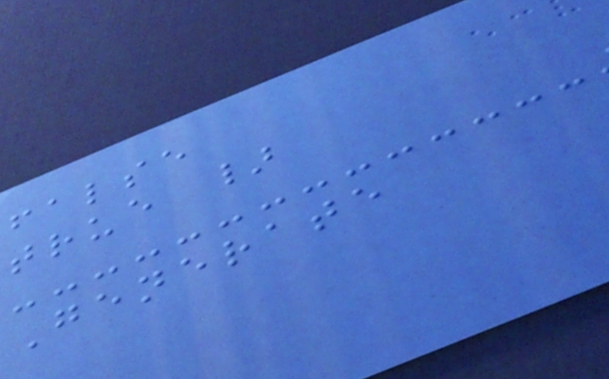false
true }
Generate
